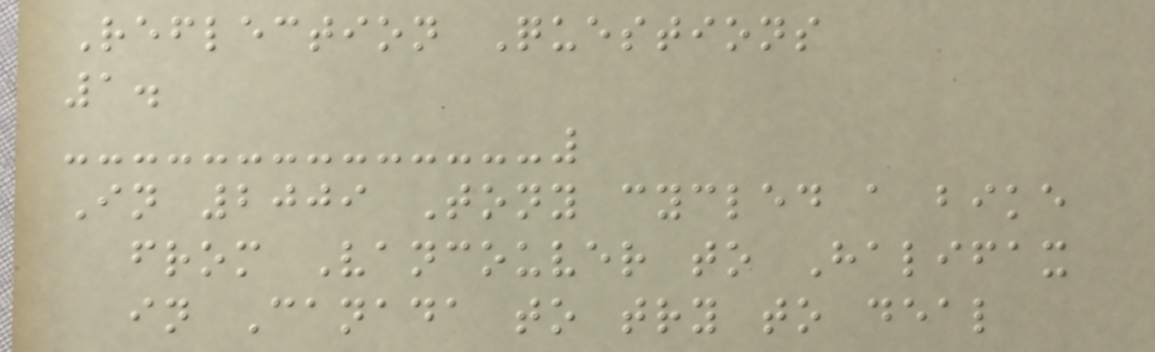Reflection Questions
1.
In 2009 Tony cycled a bike
from Vancouver to Halifax
in Canada to try to deal
